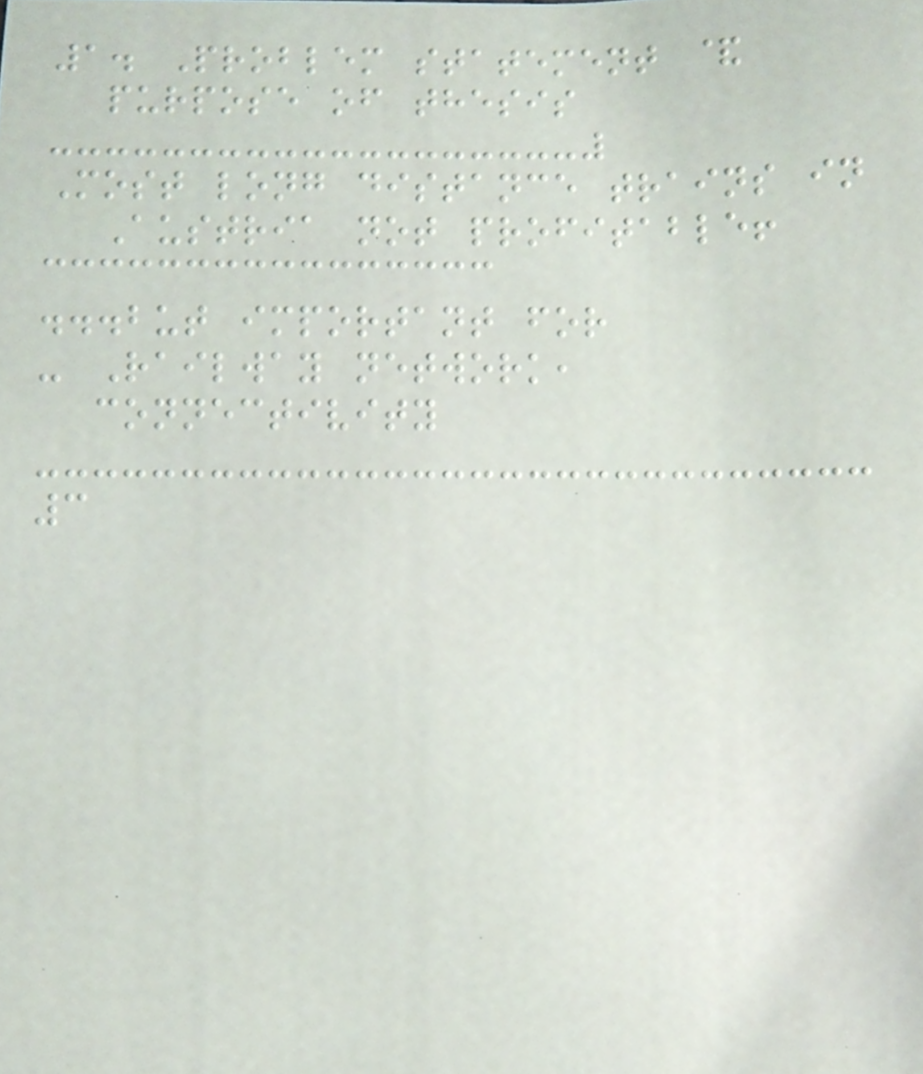1. Problem statement &
purpose of thesis
Most long distance trains in
Austria not profitable!
...but important for
- Railway network,
connectivity
3
